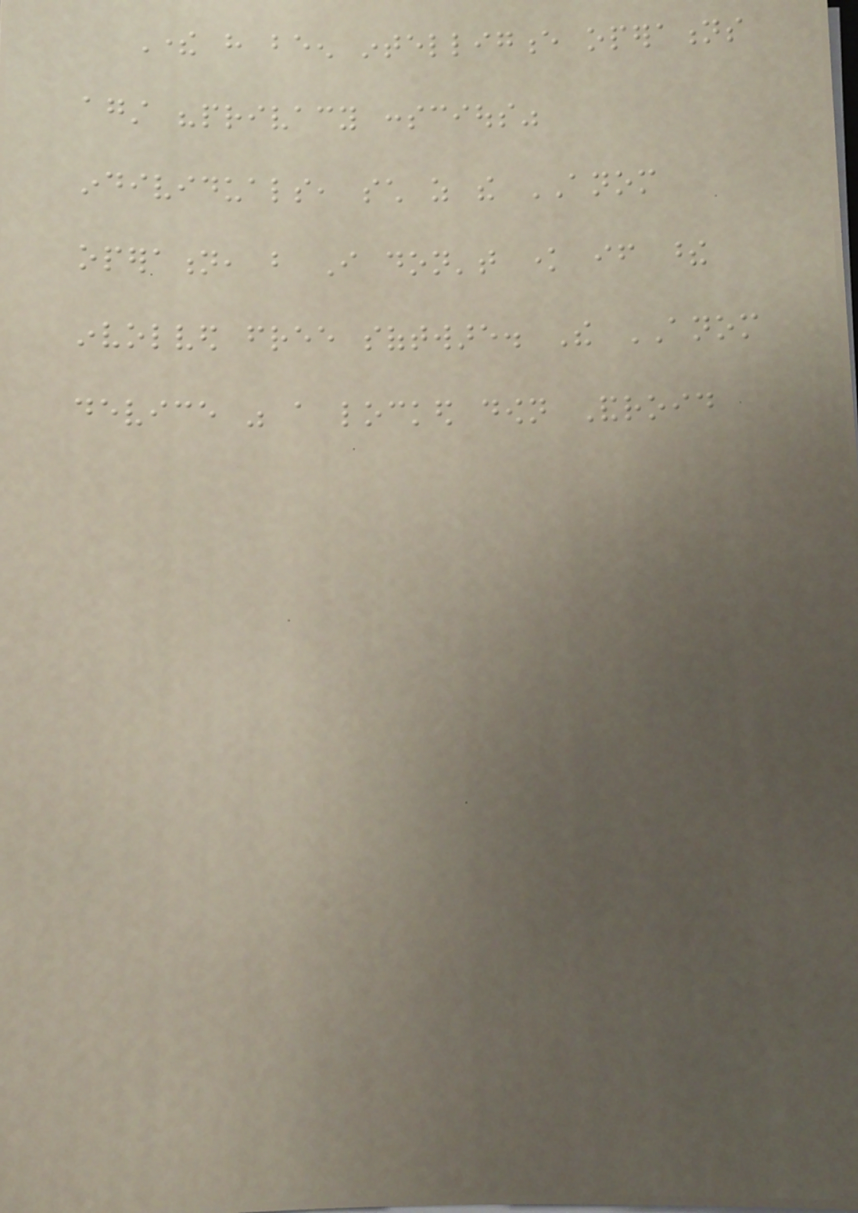There have been intelligence operations
against "privacy conscious"
individuals, such as the ANOM
operation, but I don't know if these
involved free software. The ANOM
device was a locked down Android
